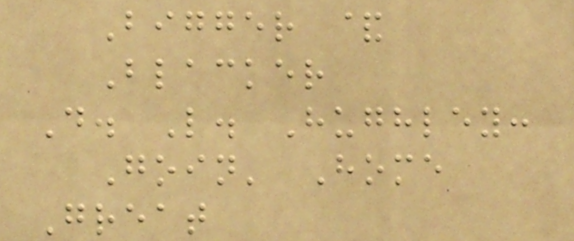Bigger &
Blacker
D. L. Hughley:
Goin' Home
Great
